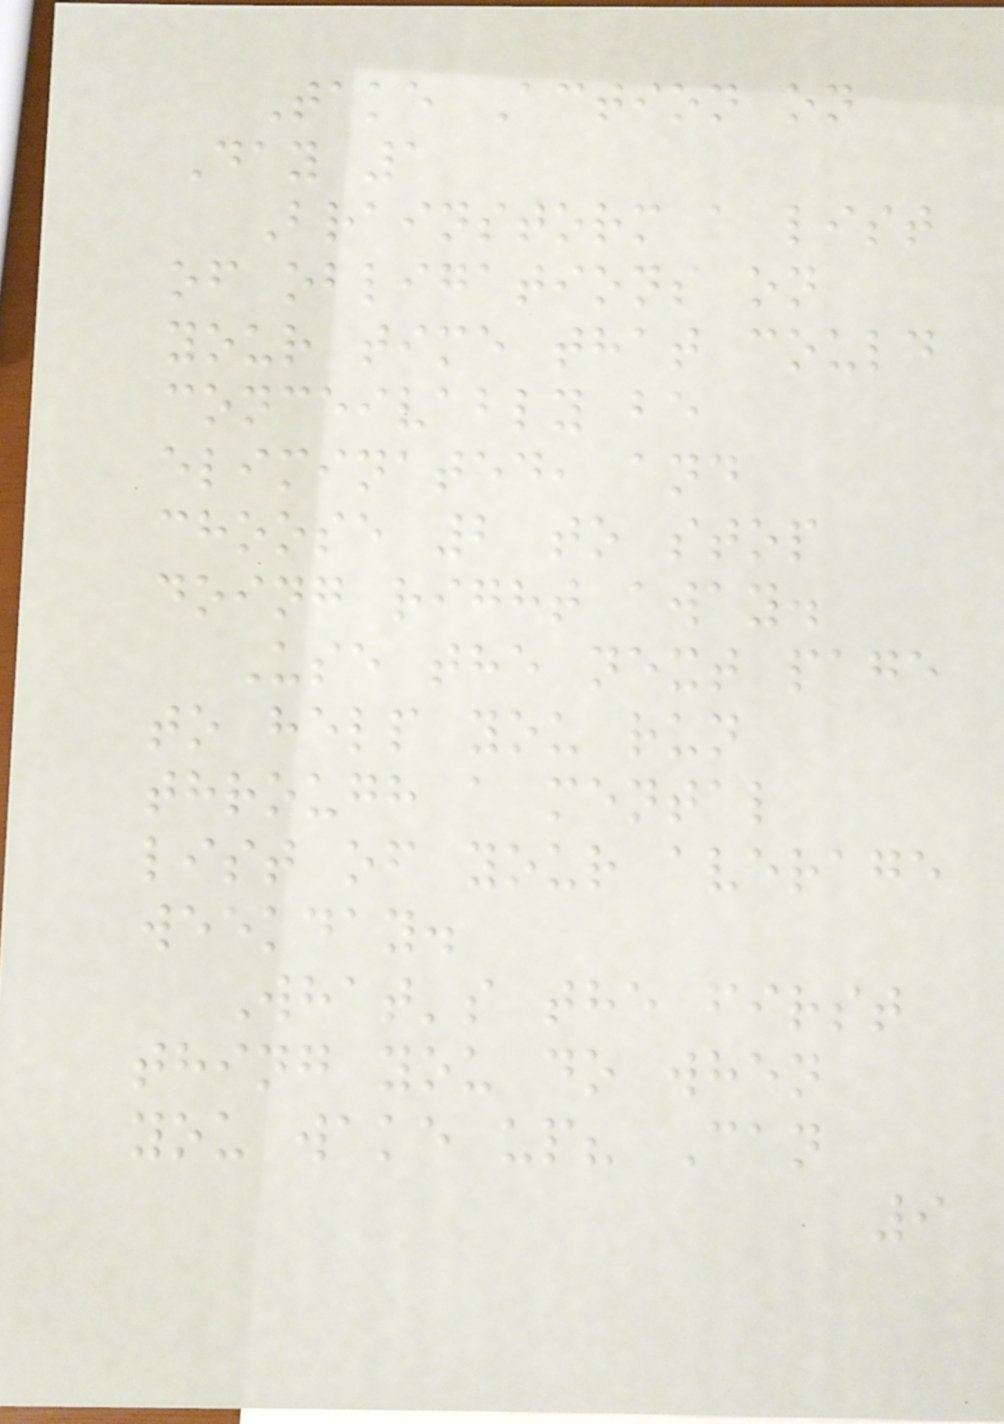Take Action on
Day 1
Brainstorm a list
of obligations on
your time that could
conceivably be
eliminated, and
choose 2 to stop
doing right away.
Use the next page
to help you run
through a mental
list of your average
weekday.
What's the first
thing you do when
you wake up? Can
9
